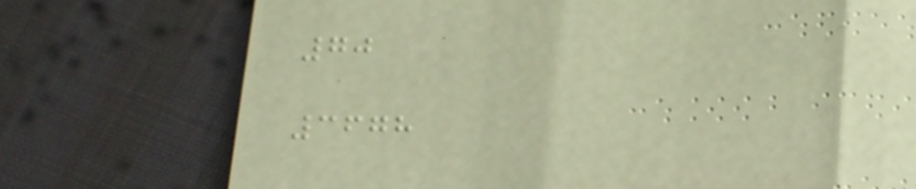70
3678
